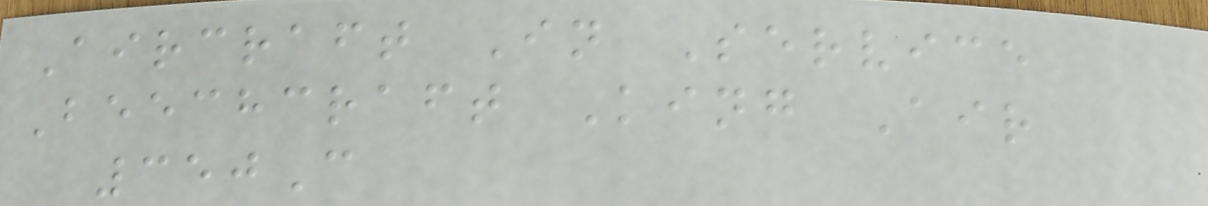Aircraft In Service
Beechcraft King Air
350C
